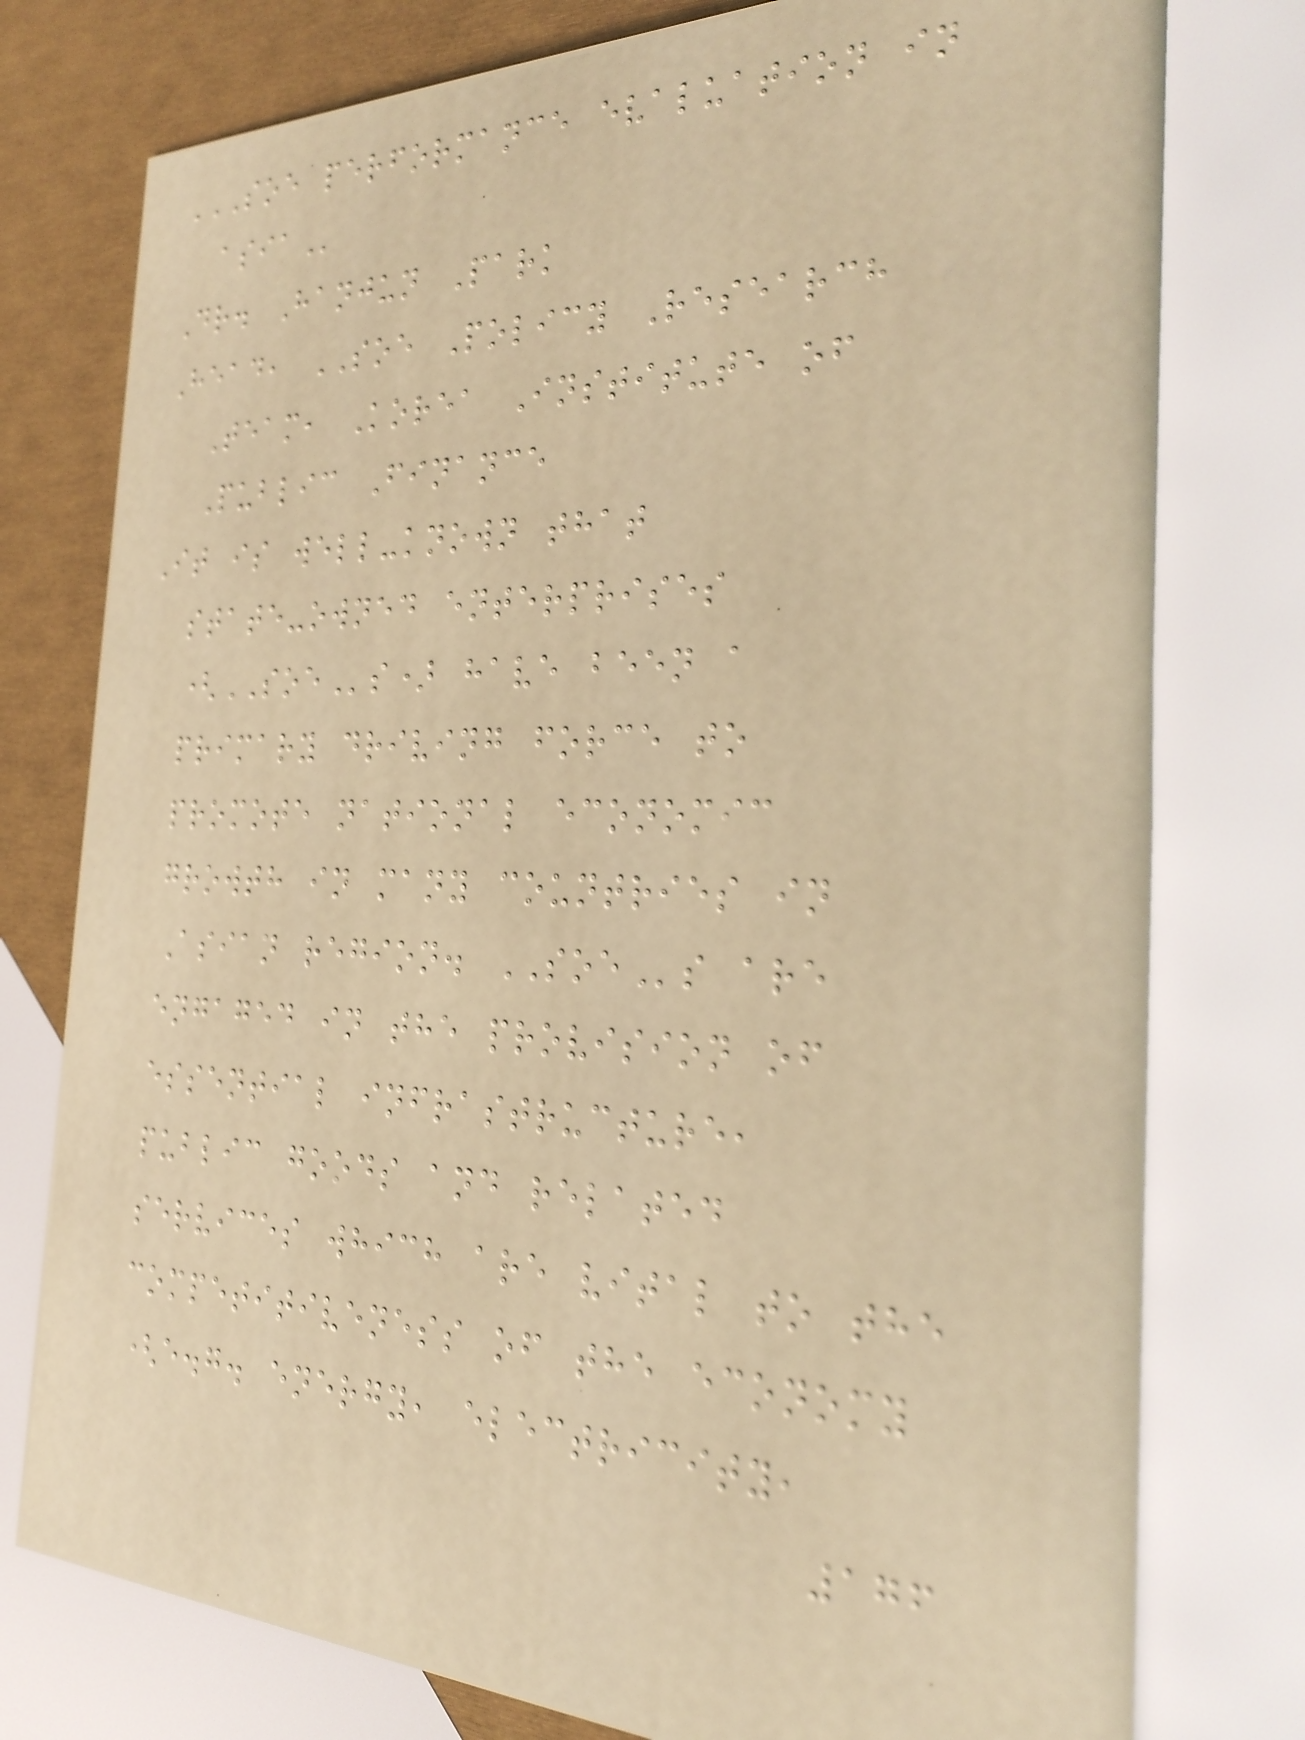SOE PERFORMANCE EVALUATION IN
ASIA
Dr. Hanjun Park
Head, SOE Policy Research
Team, Korea Institute of
Public Finance
It is well-known that
state-owned enterprises
(SOEs) have been a
primary driving force to
promote national economic
growth in many countries in
Asian region. SOEs are
engaged in the provision of
essential infrastructure,
public goods and related
services which are vital to the
competitiveness of the economy
(e.g. energy, electricity,
176
